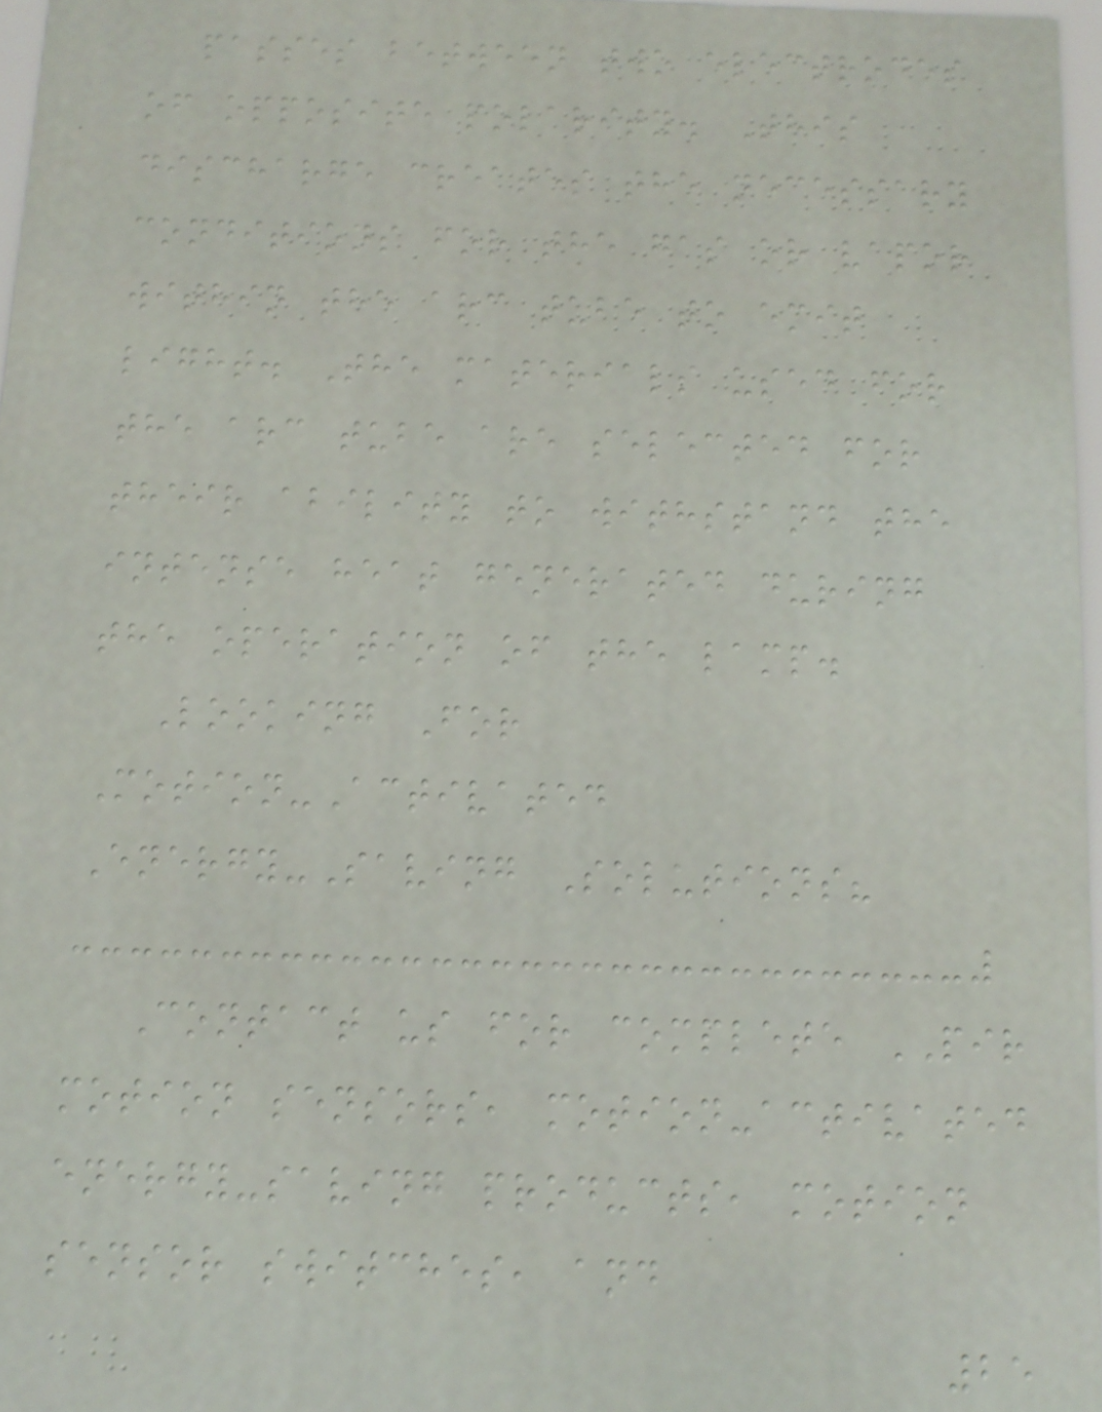passes between two electrodes
of opposite polarity. This
discharge creates the necessary
conditions for the gas or vapor
within the arc tube to emit
light. The materials used for
the arc tube are selected for
their ability to withstand the
intense heat generated during
the operation of the lamp.
Looking For
Motion-Activated
Energy-Saving Solutions?
Contact us for complete PIR
motion sensors, motion-activated
energy-saving products, motion
sensor switches, and
25
